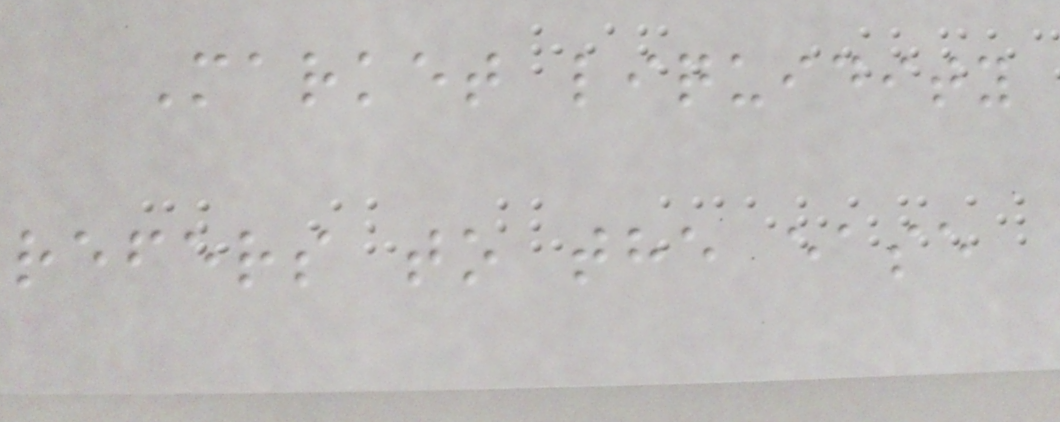Market liquidity
refers to the ease
